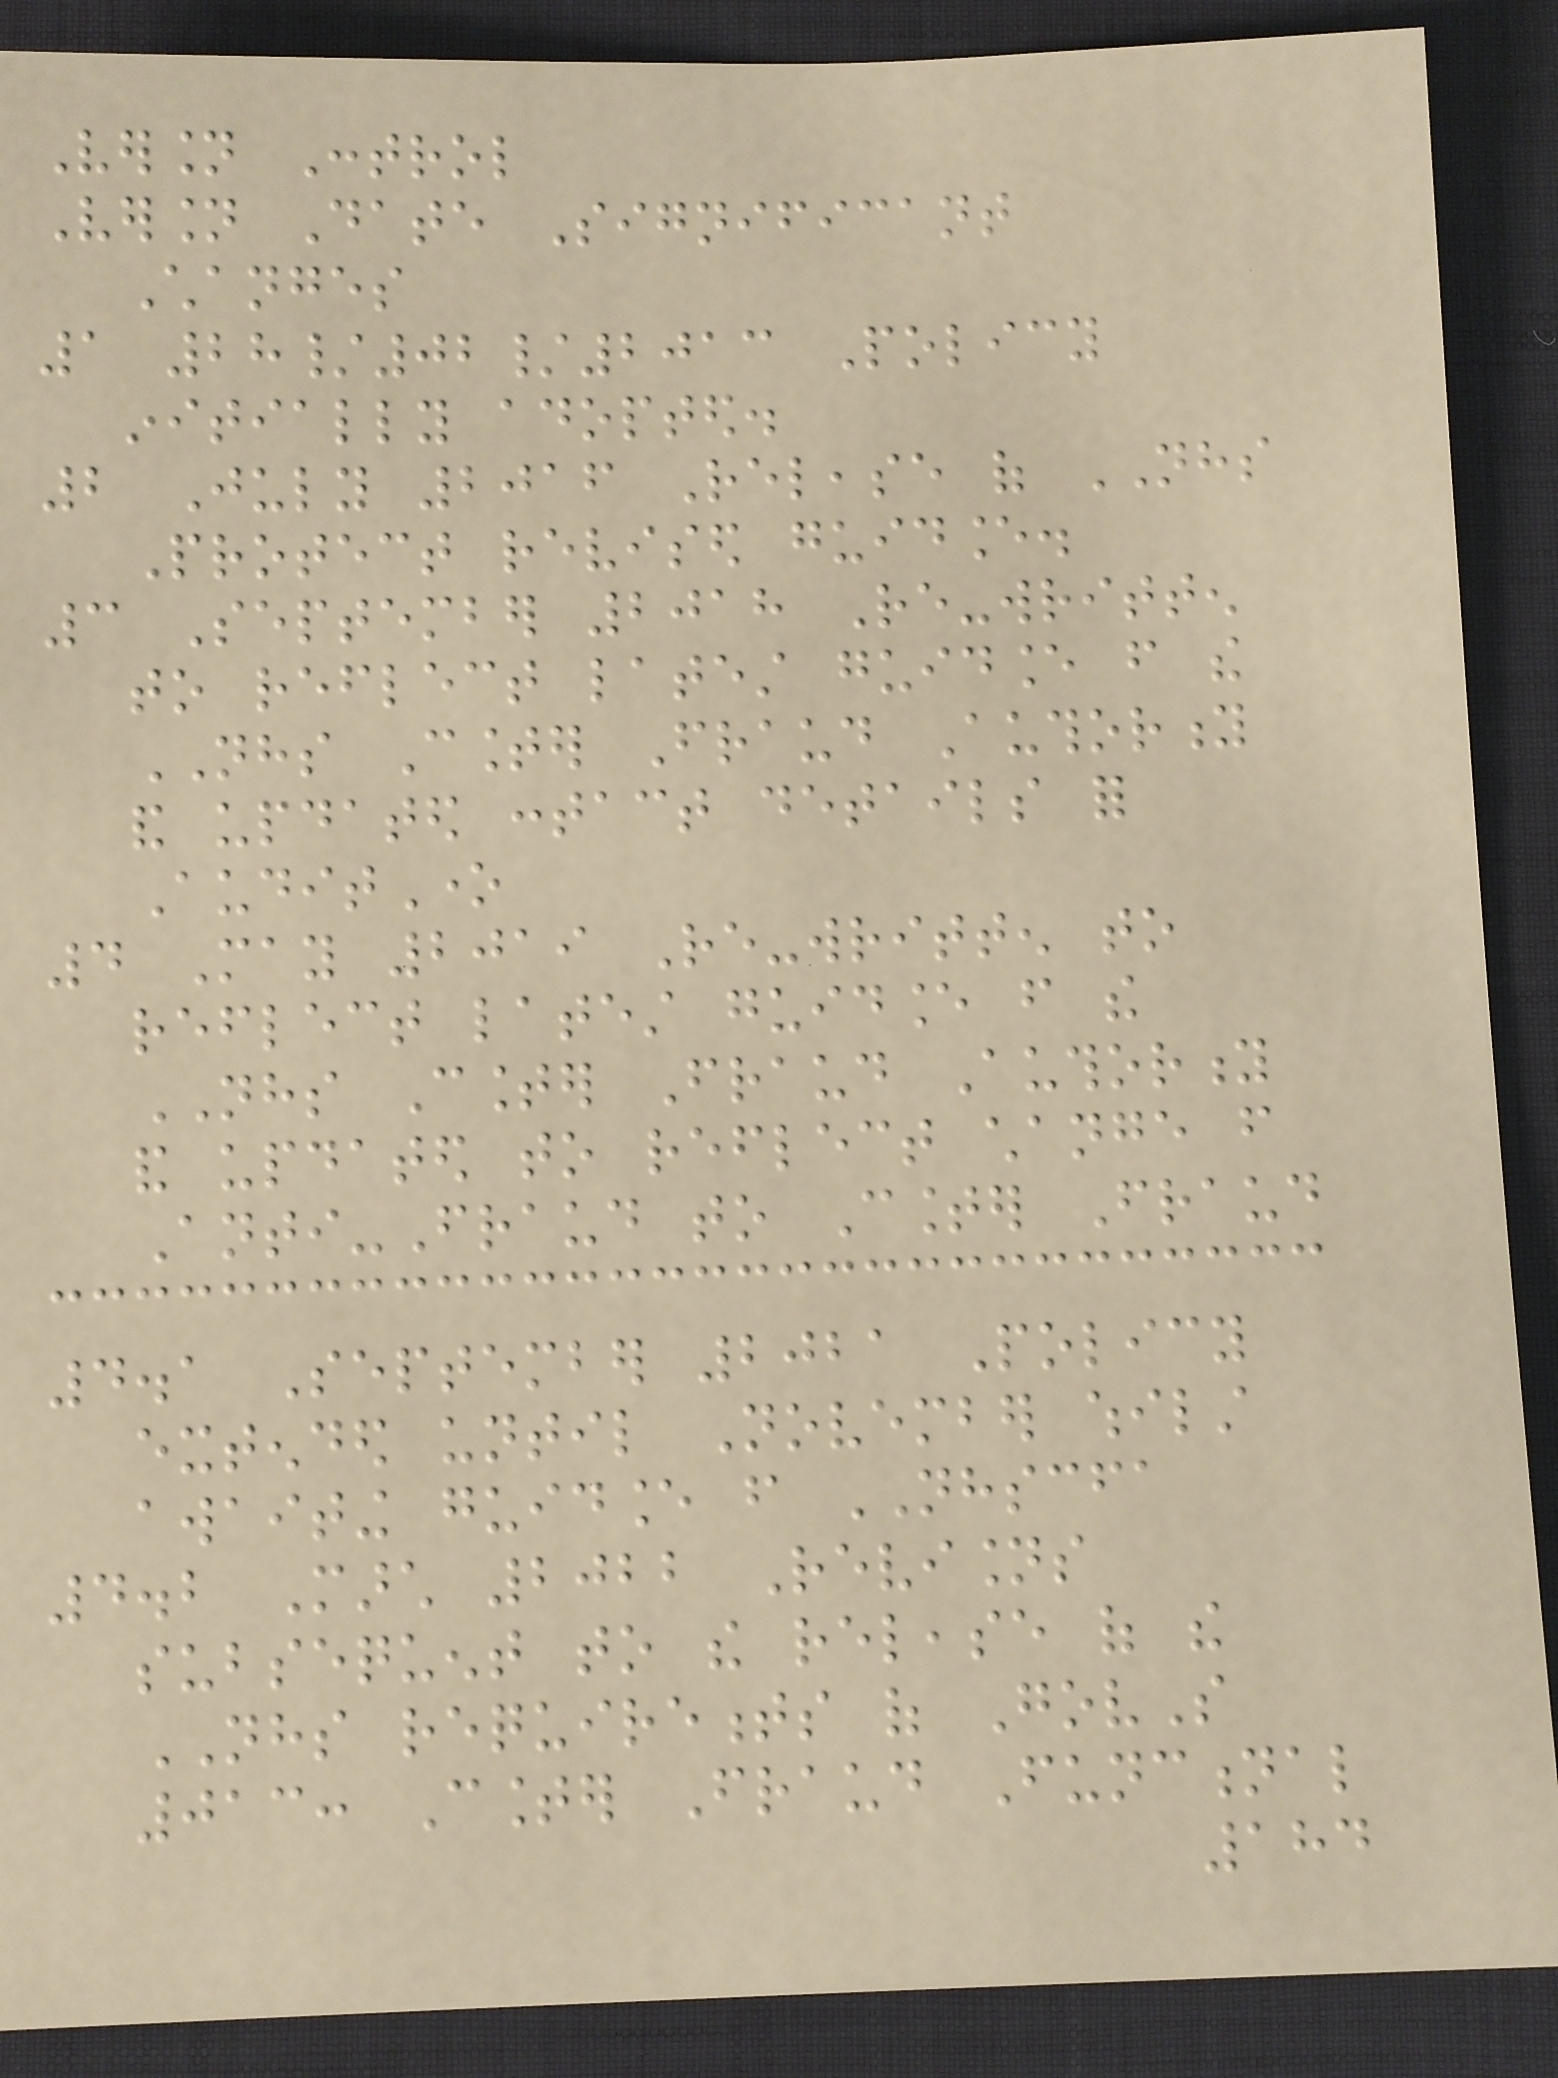Version Control
Version Date Significant
Changes
1 28/02/2013 Policy
initially adopted.
2 July 2016 Release of NHS
Protect revised guidance.
3 September 2018 Re-written
to reflect latest guidance from the
NHS Counter Fraud Authority
and updated contact details for
AuditOne
4 May 2019 Re-written to
reflect latest guidance from the
NHS Counter Fraud Authority
and updated to reflect change from
Anti-Fraud to Counter Fraud
4.1 September 2021 Policy
extended until November whilst
awaiting guidance from NHSCFA
4.2 March 2022 Revisions
subsequent to the release of the
NHS requirements of GovS
013: Counter Fraud Functional
184
